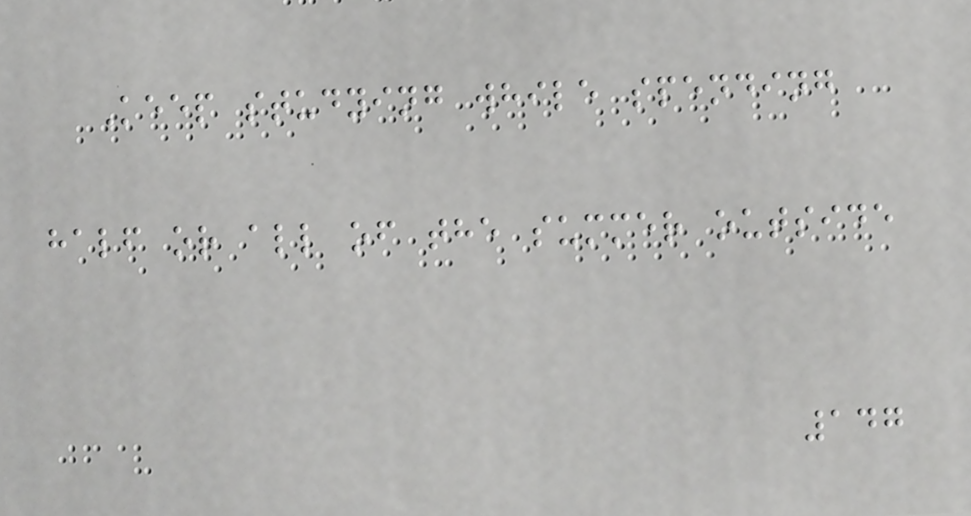Keep studying while spending
half or all of the summer outside
147
